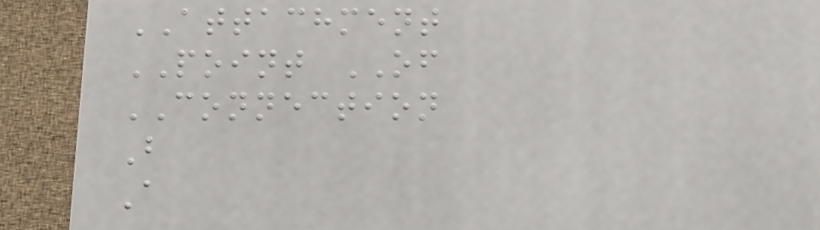ATTACHMENT
POINT OF
CONNECTION
B
A
